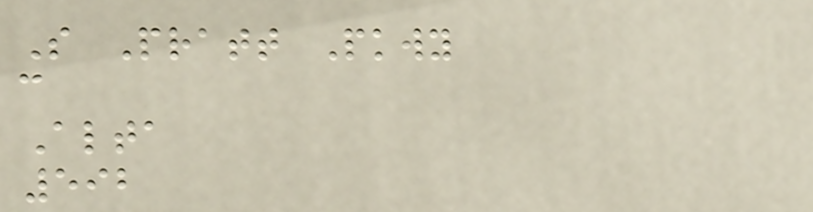S Pratt Pkwy
c
Alta
592
